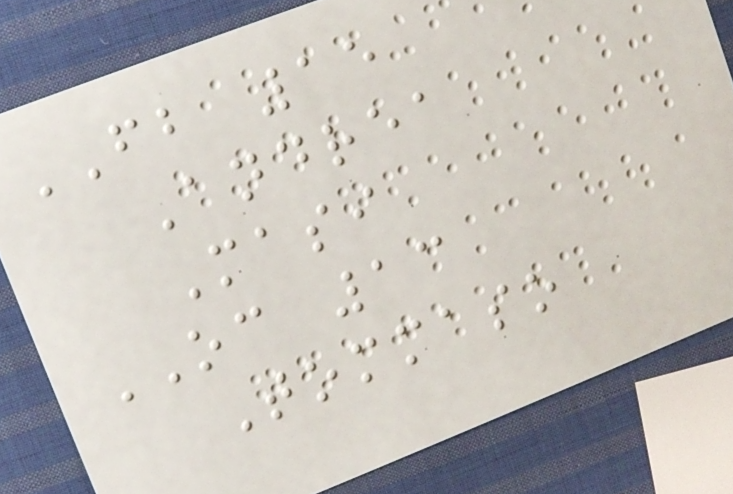FB 15
Andrea
Masi
OC 13
Tommaso
